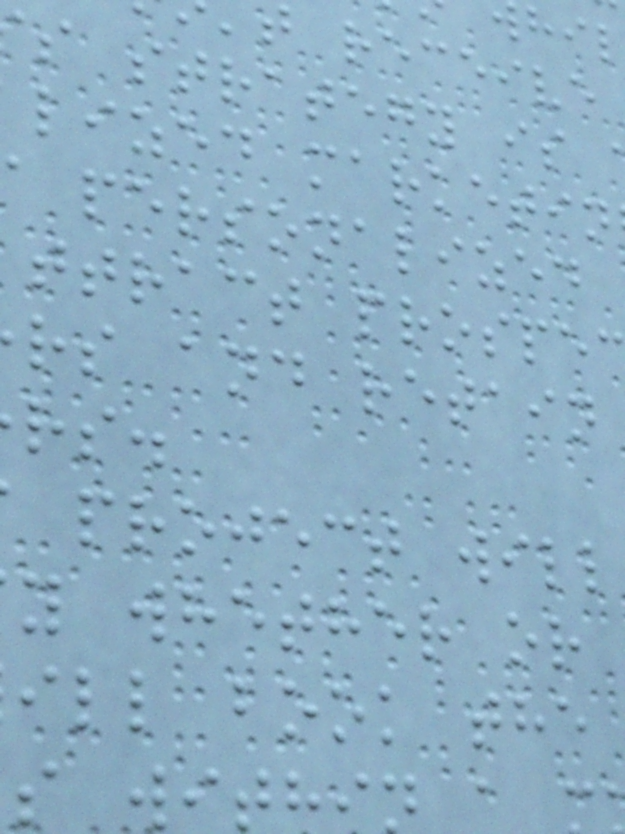s strategy is
lized marketin
personalized
ttract prospe
rs and retain
project will
y whether or
ill book the
